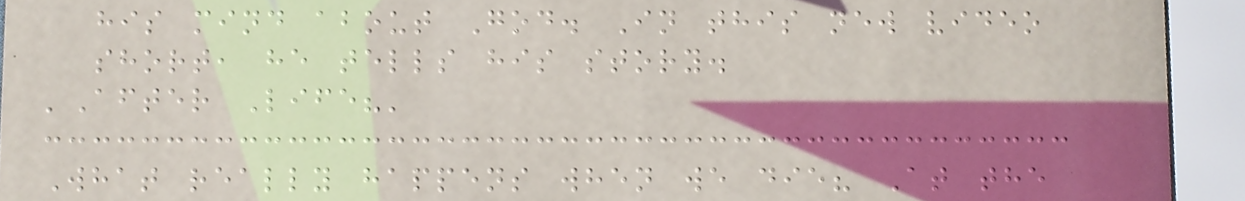his mind about God. In this new video
short, he tells his story.
'After Life?'
What really happens when we die? At the
